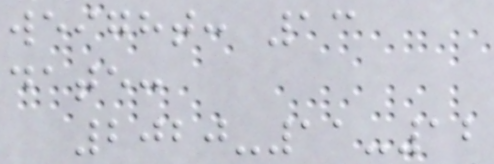weight: 13
date:
2020-11-12
